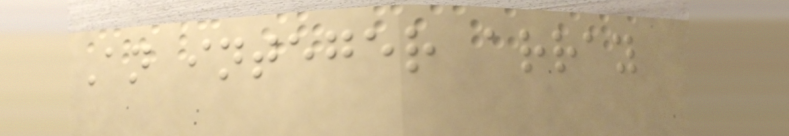An integer array
